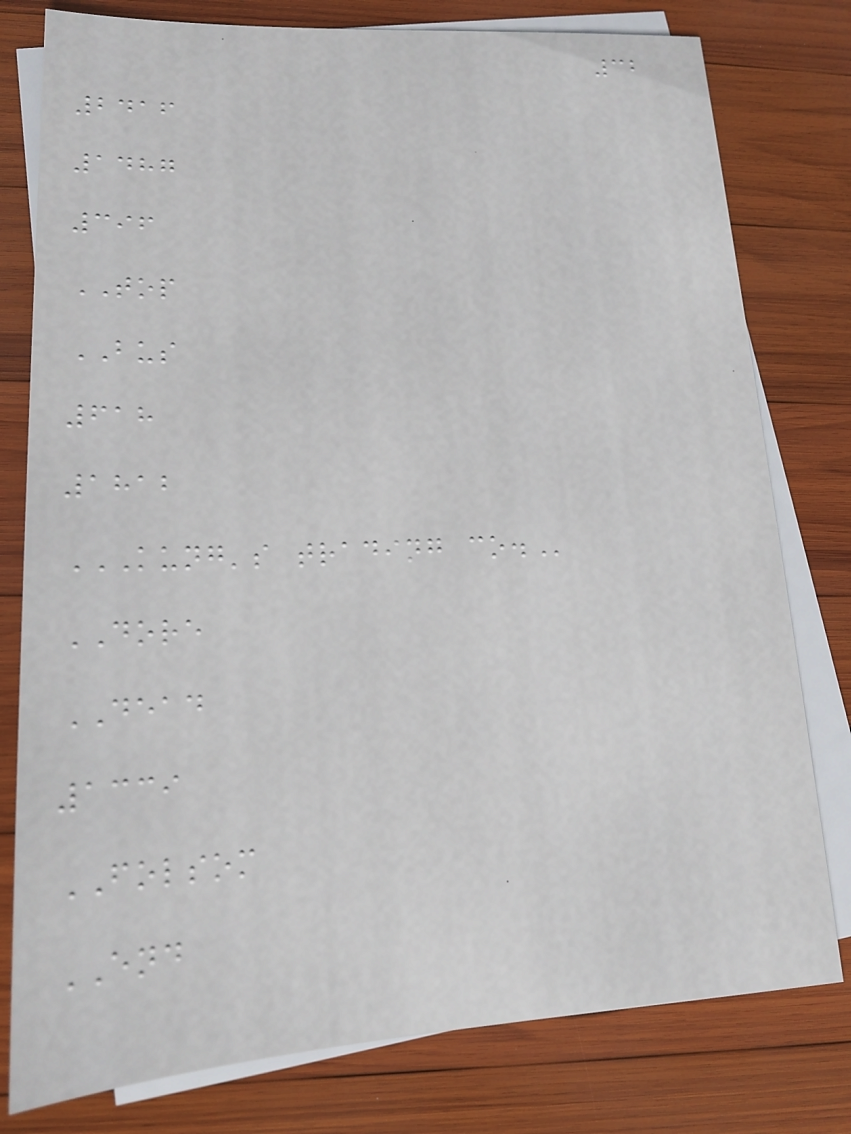32
2416
1487
396
TOP
BUS
618
1812
KUNG'S TRADING CO.
DORE
DEAD
1339
FOLSOM
END
